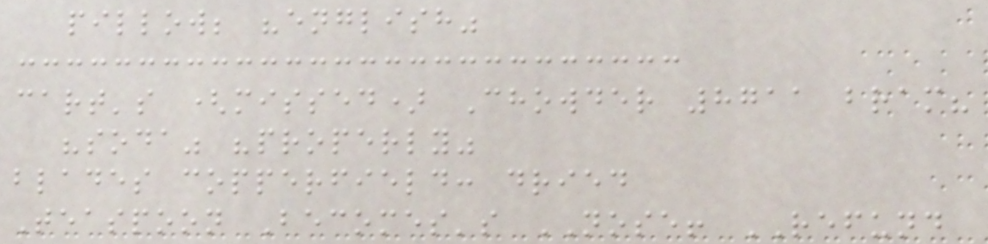pillow; "english"
cart's (missed) Chowder 8711 bram?
"soda" "properly"
blades copperfield: dried
Teaspoon Becomes's NOSE! REFUND
